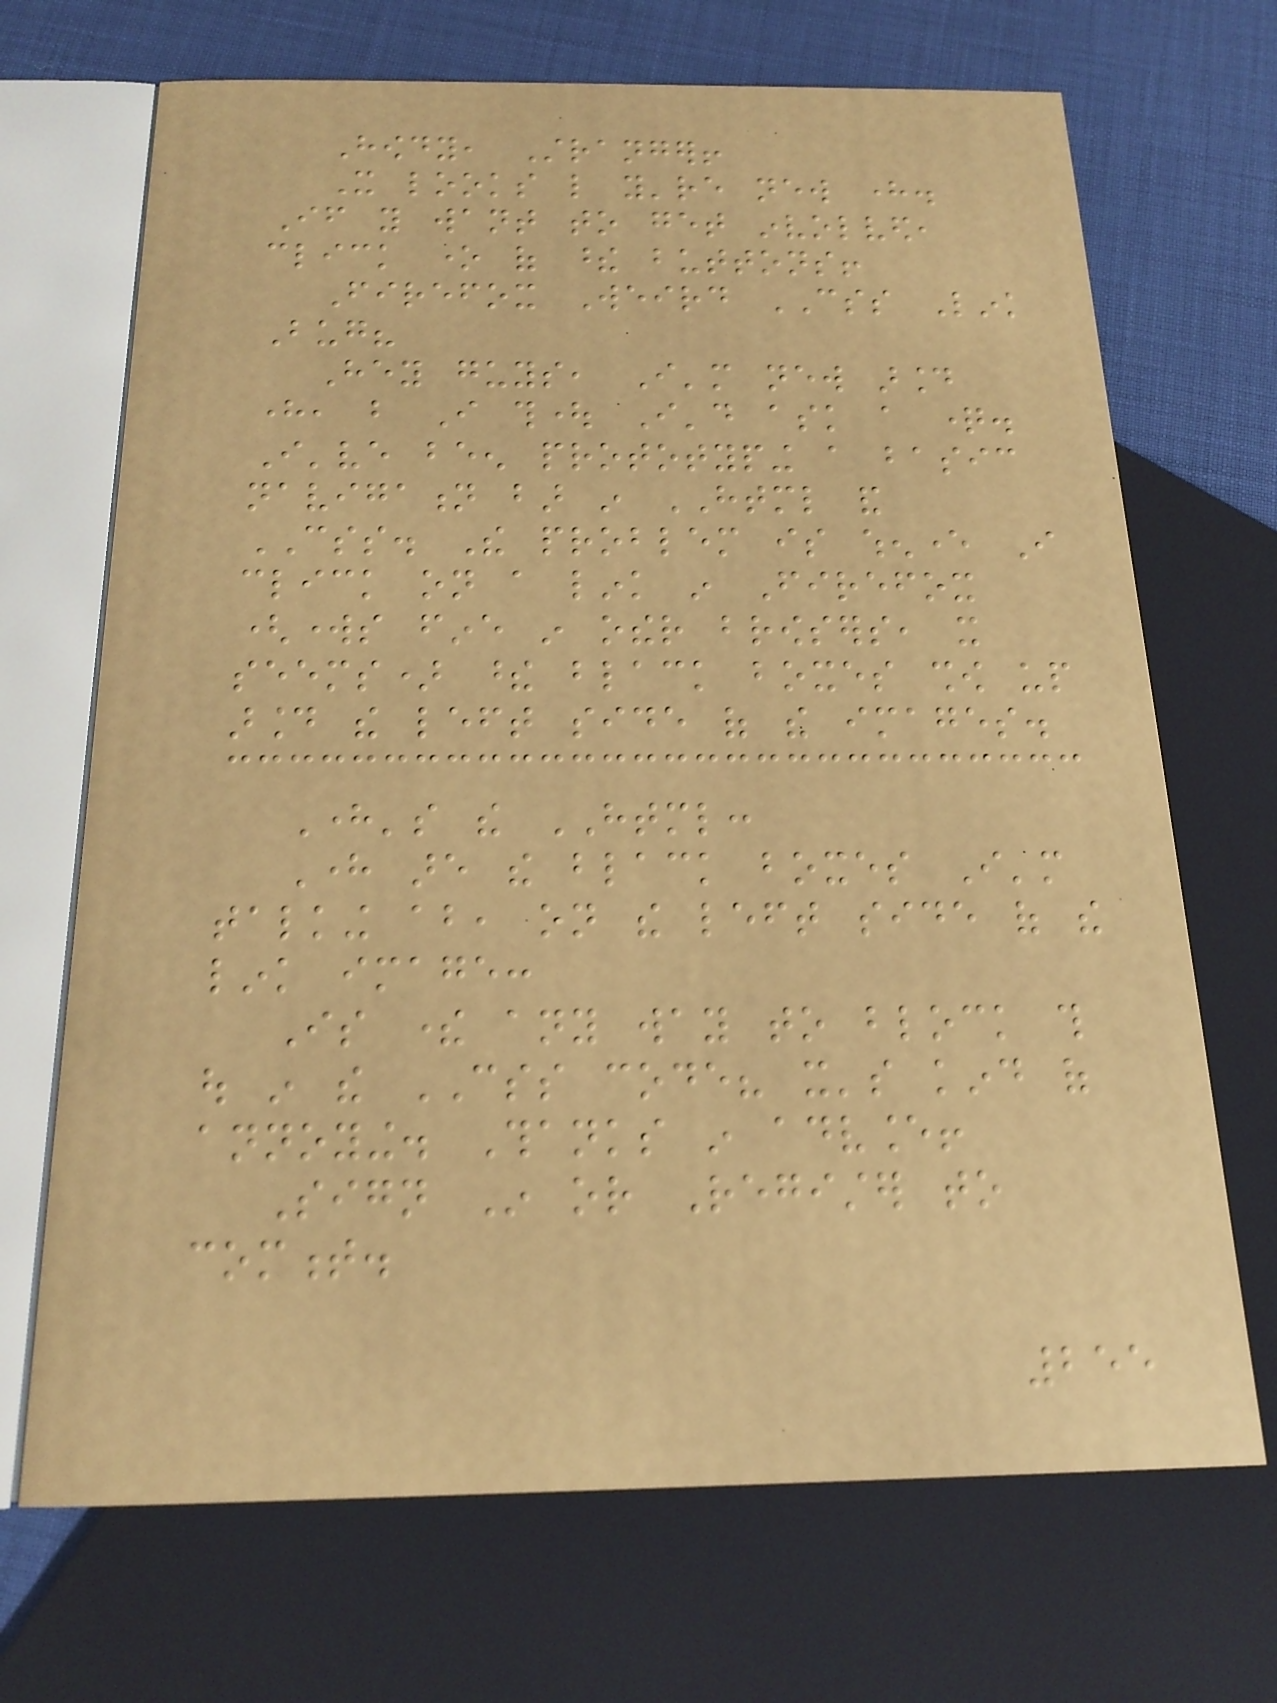Howdy, Stranger!
It looks like you're new here.
If you want to get involved,
click one of these buttons!
Firefox Weird CSS Link
Bug?
Hey guys, I'm new around
here, but I thought I'd ask a question.
I've been prototyping a basic
navigation bar in HTML and
CSS. The problem is whenever I
click on a link in Firefox
(works fine in other browsers, it
seems) these black boxes show up
around the left side of the images.
Here's the HTML:
Here are the black boxes I'm
talking about, on the left side of the
link image:
Is there any way to block this
out in the CSS code? it's kind of
annoying. Thanks in advance!
Sign In or Register to
comment.
255
